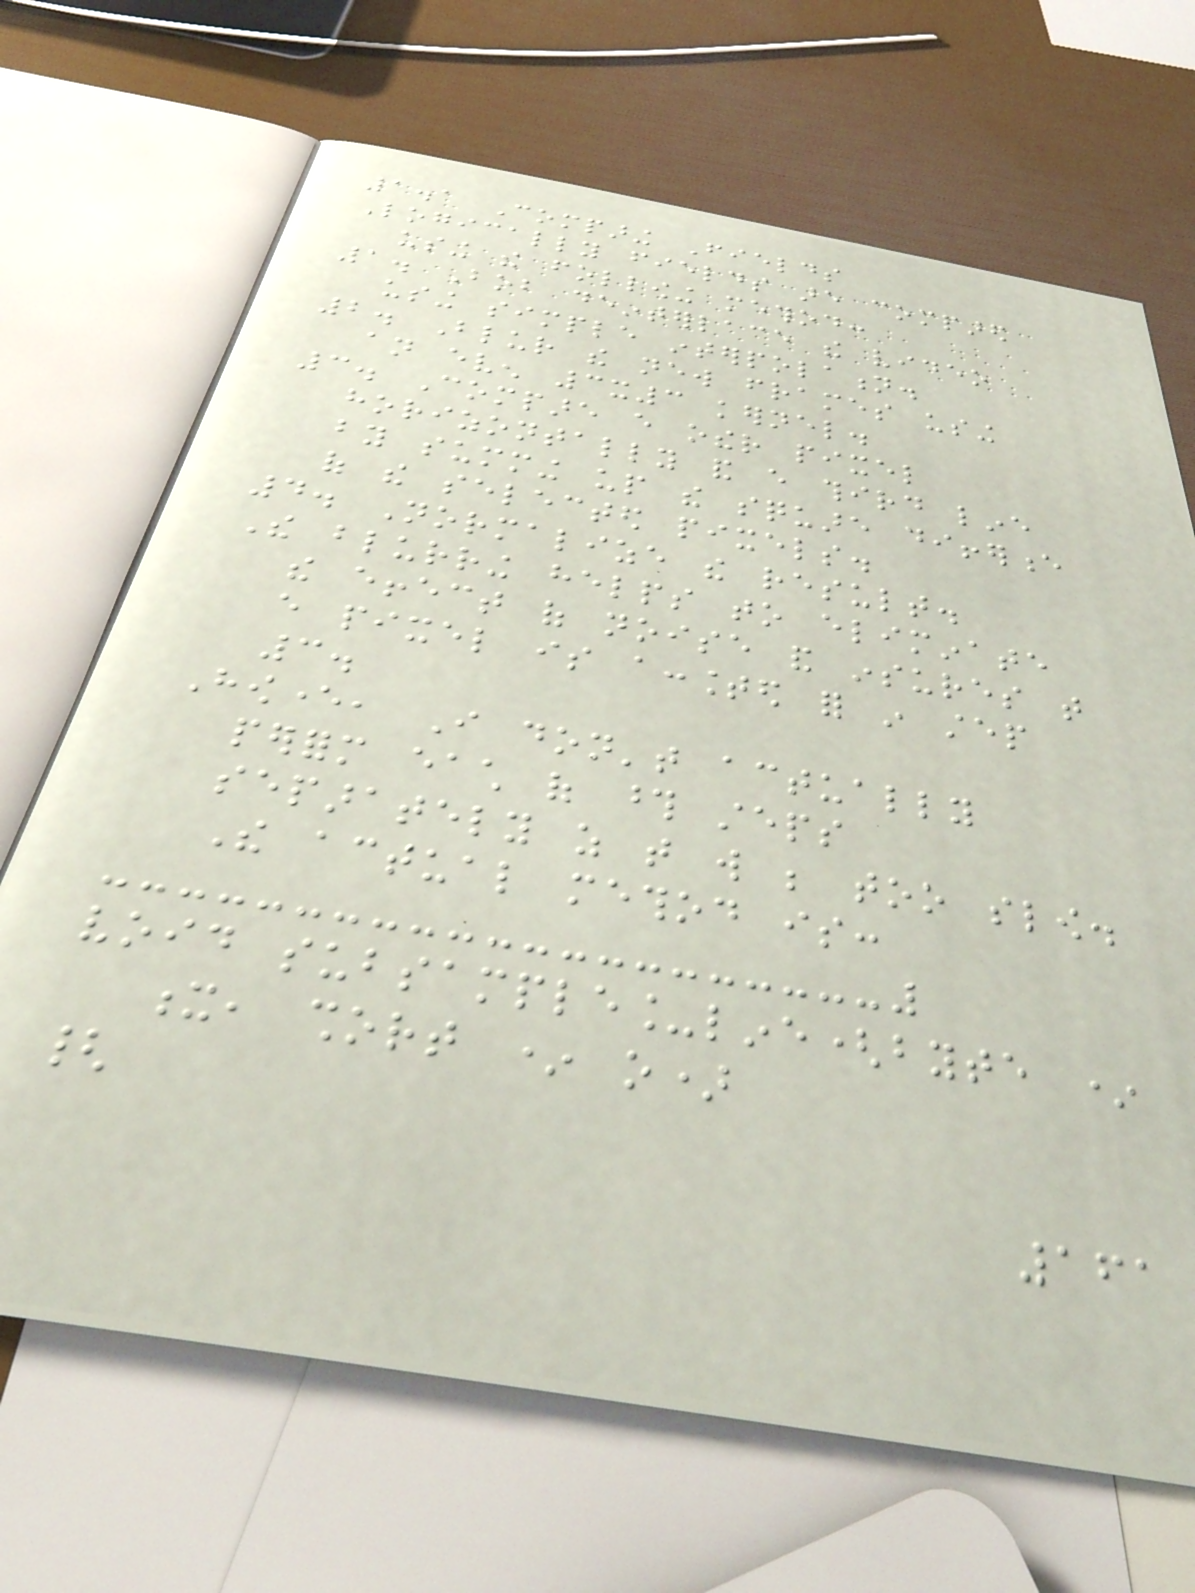1.1 Comparing Fields
Logically fields are compared
using the following method:
1. Bob deinterlace the video
using simple interpolation.
2. Blur the new frames using
an even 3x3 kernel.
3. Compare every other pixel
horizontally and every third line
by summing up the square difference
of the selected pixels.
4. Normalize the result.
The blurring helps to eliminate
the effect of noise and insures that
every pixel is accounted for in step
3.
However, I don't actually
perform each of those steps
separately as that will be too slow.
The actual method is:
void subsample_line(byte *
x, short * o)
{
161
